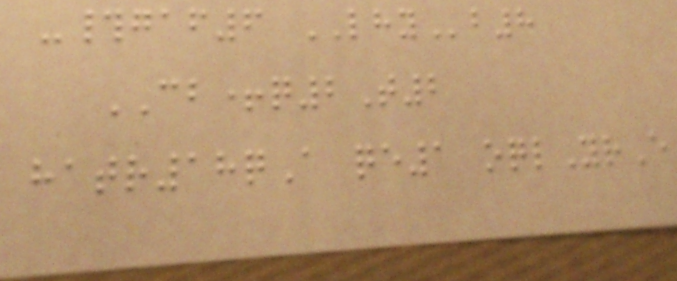-#gaf6 LHYb8
CB+q2T2
hatr18qA qe1 oqlYrE
